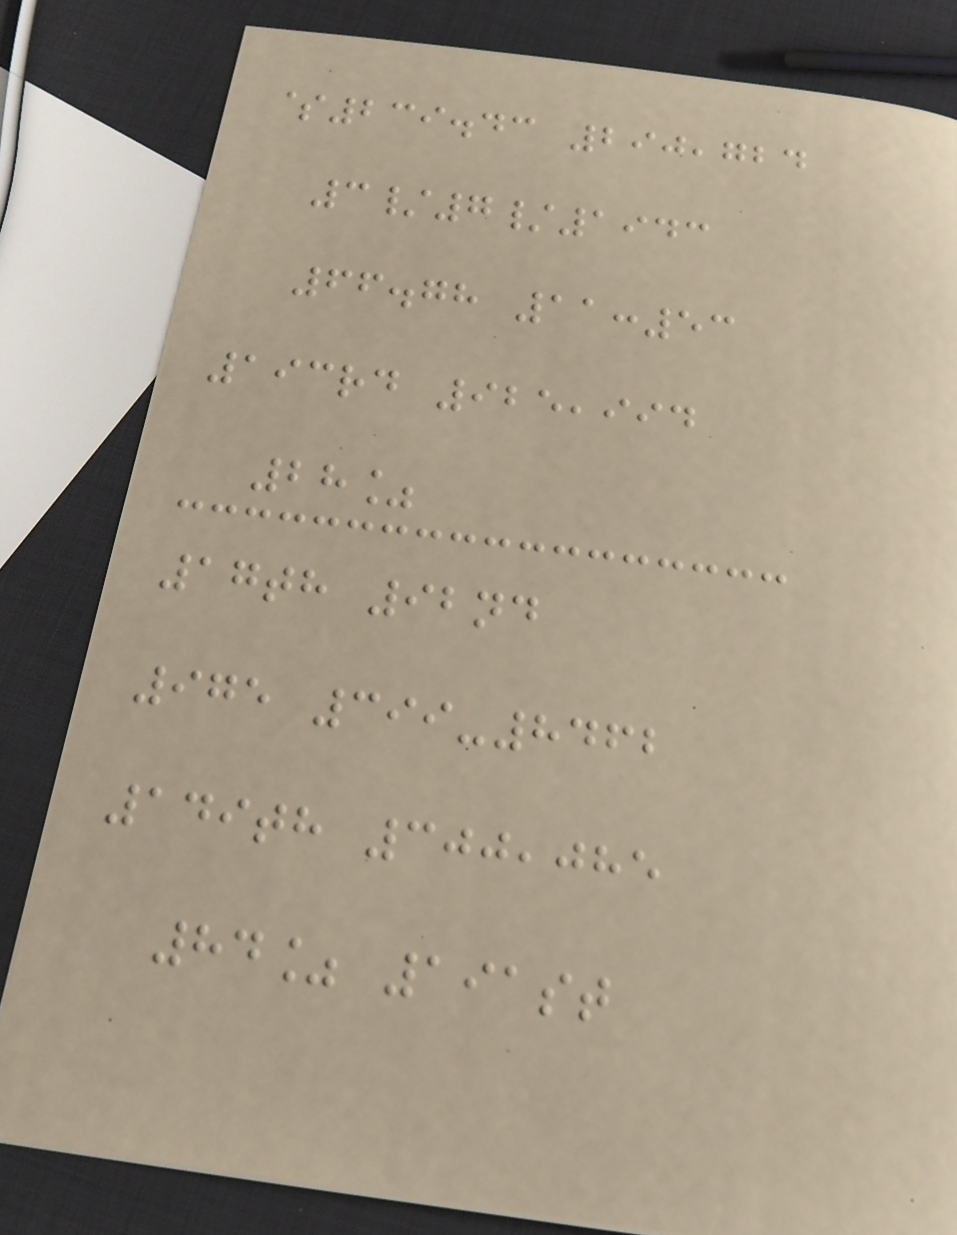$239.43 290,724
3/7/1943
66.78 11:53
193rd 925,994
28%
17th 92nd
975 399-8462
149th 300,085
84% 191st
